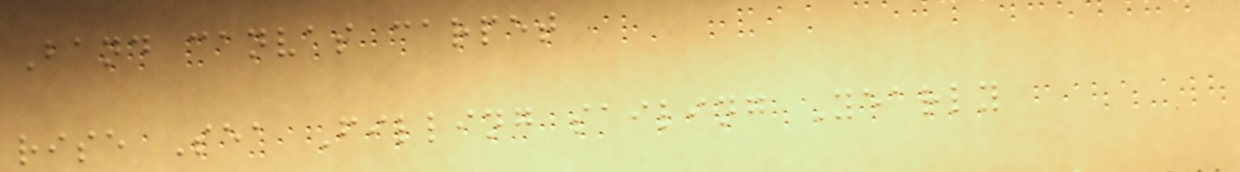Band canvas carpet
rise Sea Filling sailing Yearly
